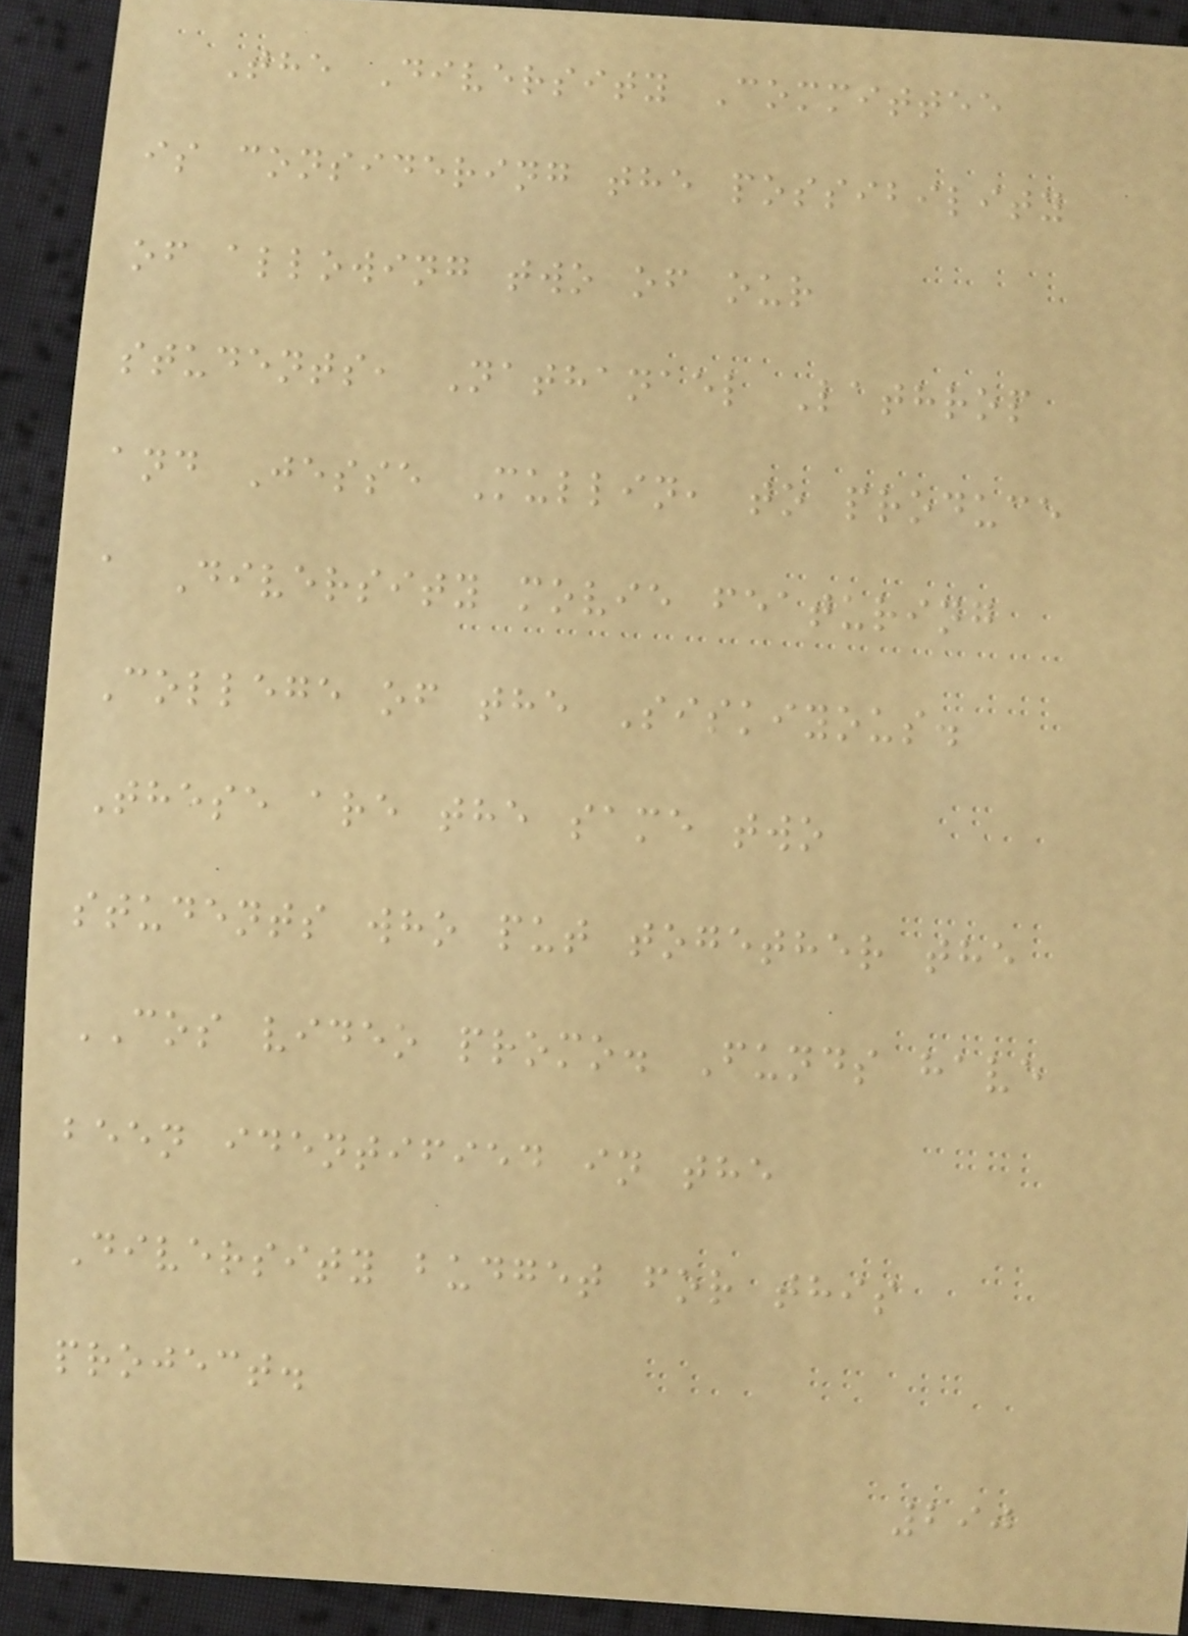The Diversity Committee
is considering the possibility
of allowing two of our
students, Nathanael Lathrop
and Jesse Mullin, to produce
a Diversity movie featuring
College of the Siskiyous.
These are the same two
students who put together the
COS video promo. Funds have
been identified in the
Diversity budget for this
project.
290
